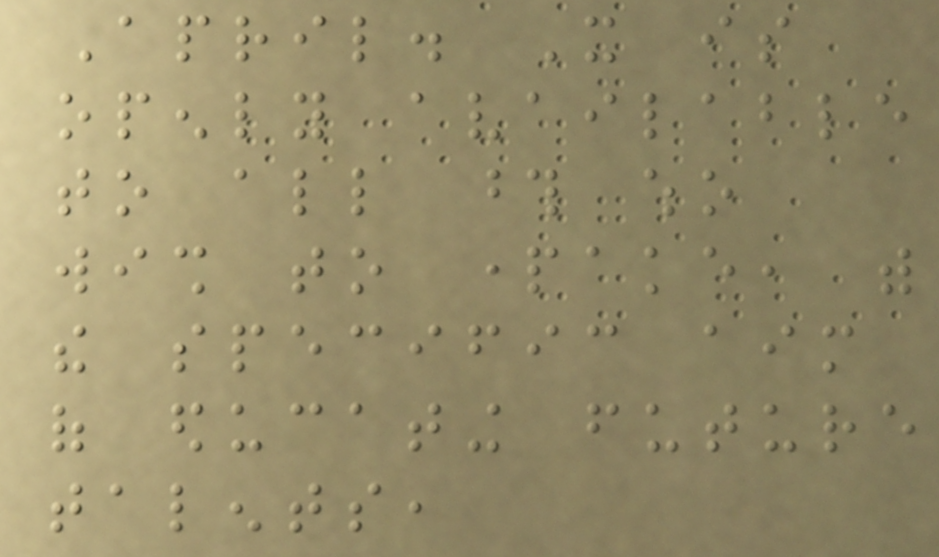April. It is
openly available
to all those who
wish to partake, with
the specific aim
of educating future
talents,
